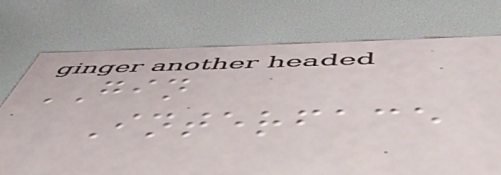GIN
Interface
